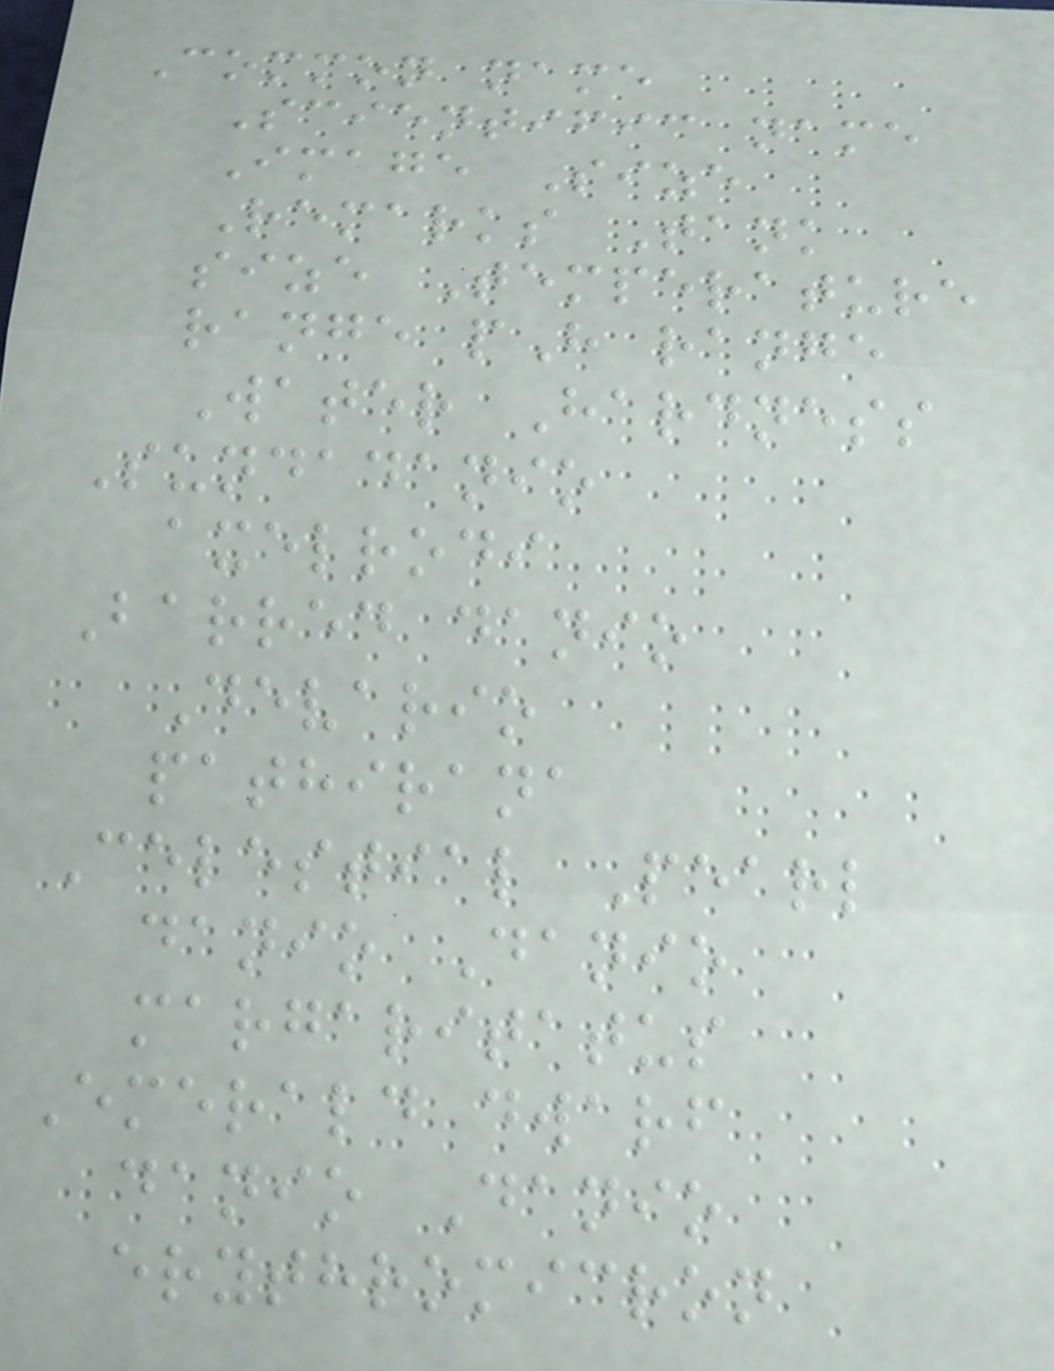Common name
Scientific name
Image Size
Remarks Tank
size Temperature
range pH range
Water Hardness
Sundadanio
axelrodi
Barred danio
Devario
pathirana
Celestial Pearl
danio Danio
margaritatus
Emerald dwarf
danio Danio
erythromicron
